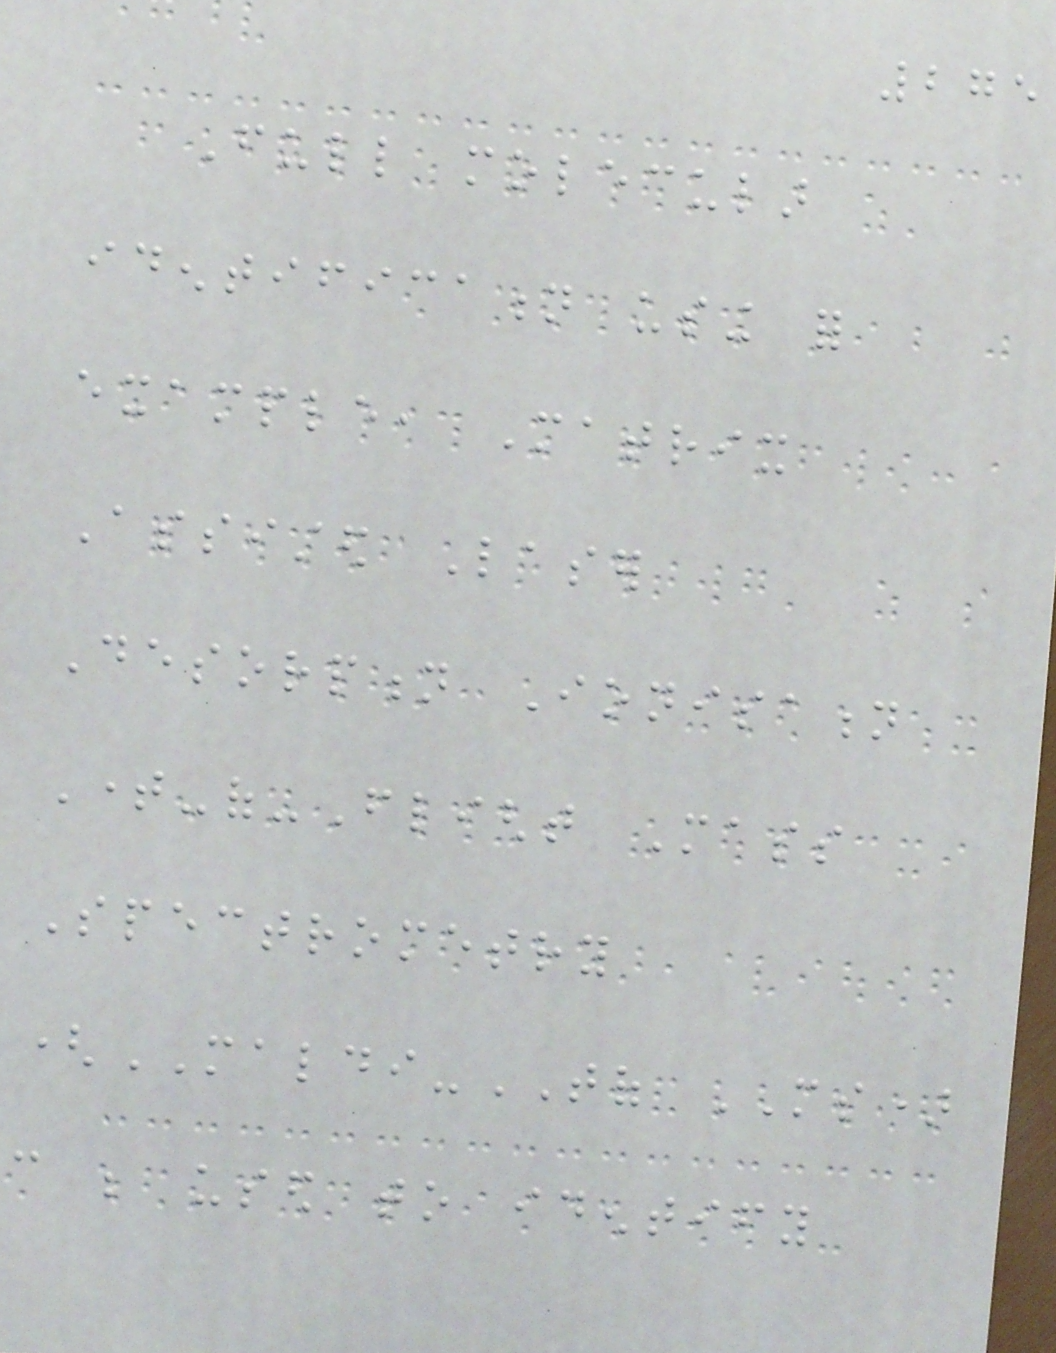275
Full molecular
identification using for
example, Matrix
Assisted Laser
Desorption Ionisation
Time-of-Flight Mass
Spectrometry
(MALDI-TOF MS)
can be used to identify
